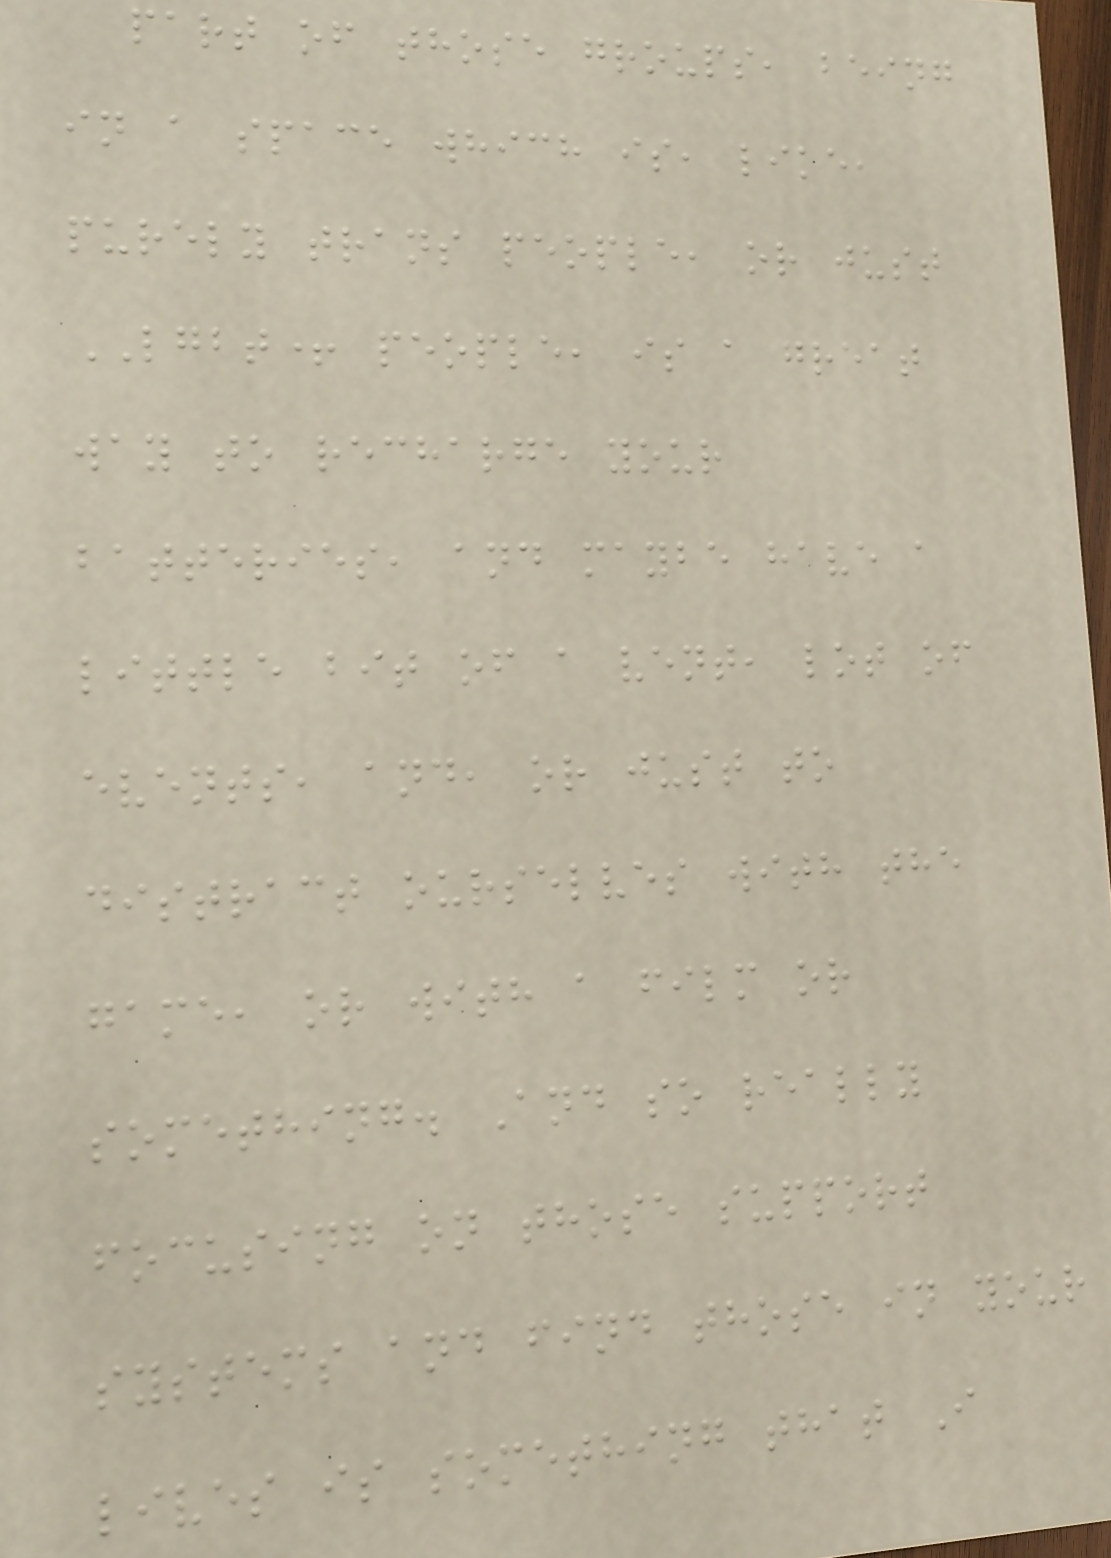part of those groups, being
in a space which is, like,
purely trans people, or just
LGBT+ people, is a great
way to recharge your
batteries, and maybe have a
little bit of a vent, lot of
events, and, or just to
distract ourselves with the
game, or with a film or
something. And so really
focusing on those support
systems and find those in your
lives is something that I
